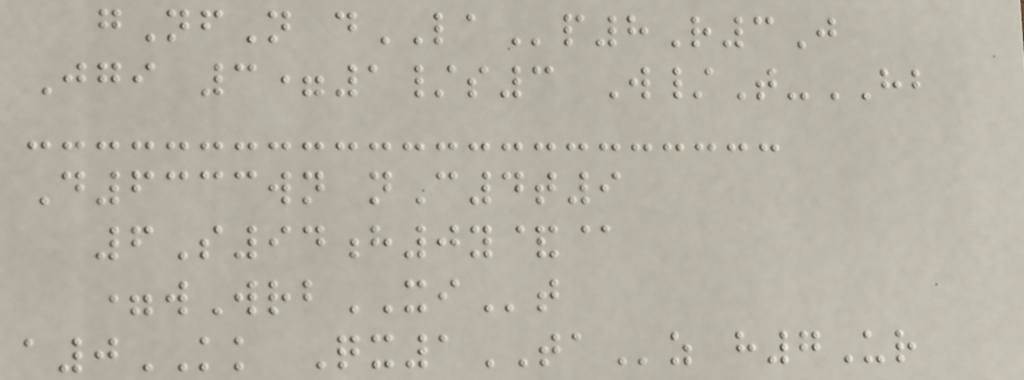gNfN dLAp8R3J
Jgi 3=1/s3 W/T-HB
D6333wn nC4t9
6S94h0y&@
=wWrbXIt
a0KK Qx1TAz h7Ur
